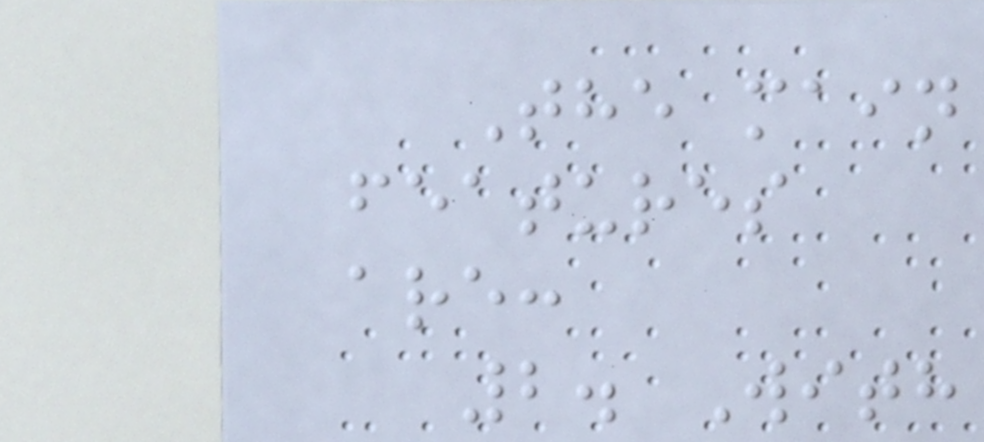The main
features
are:
2. With
